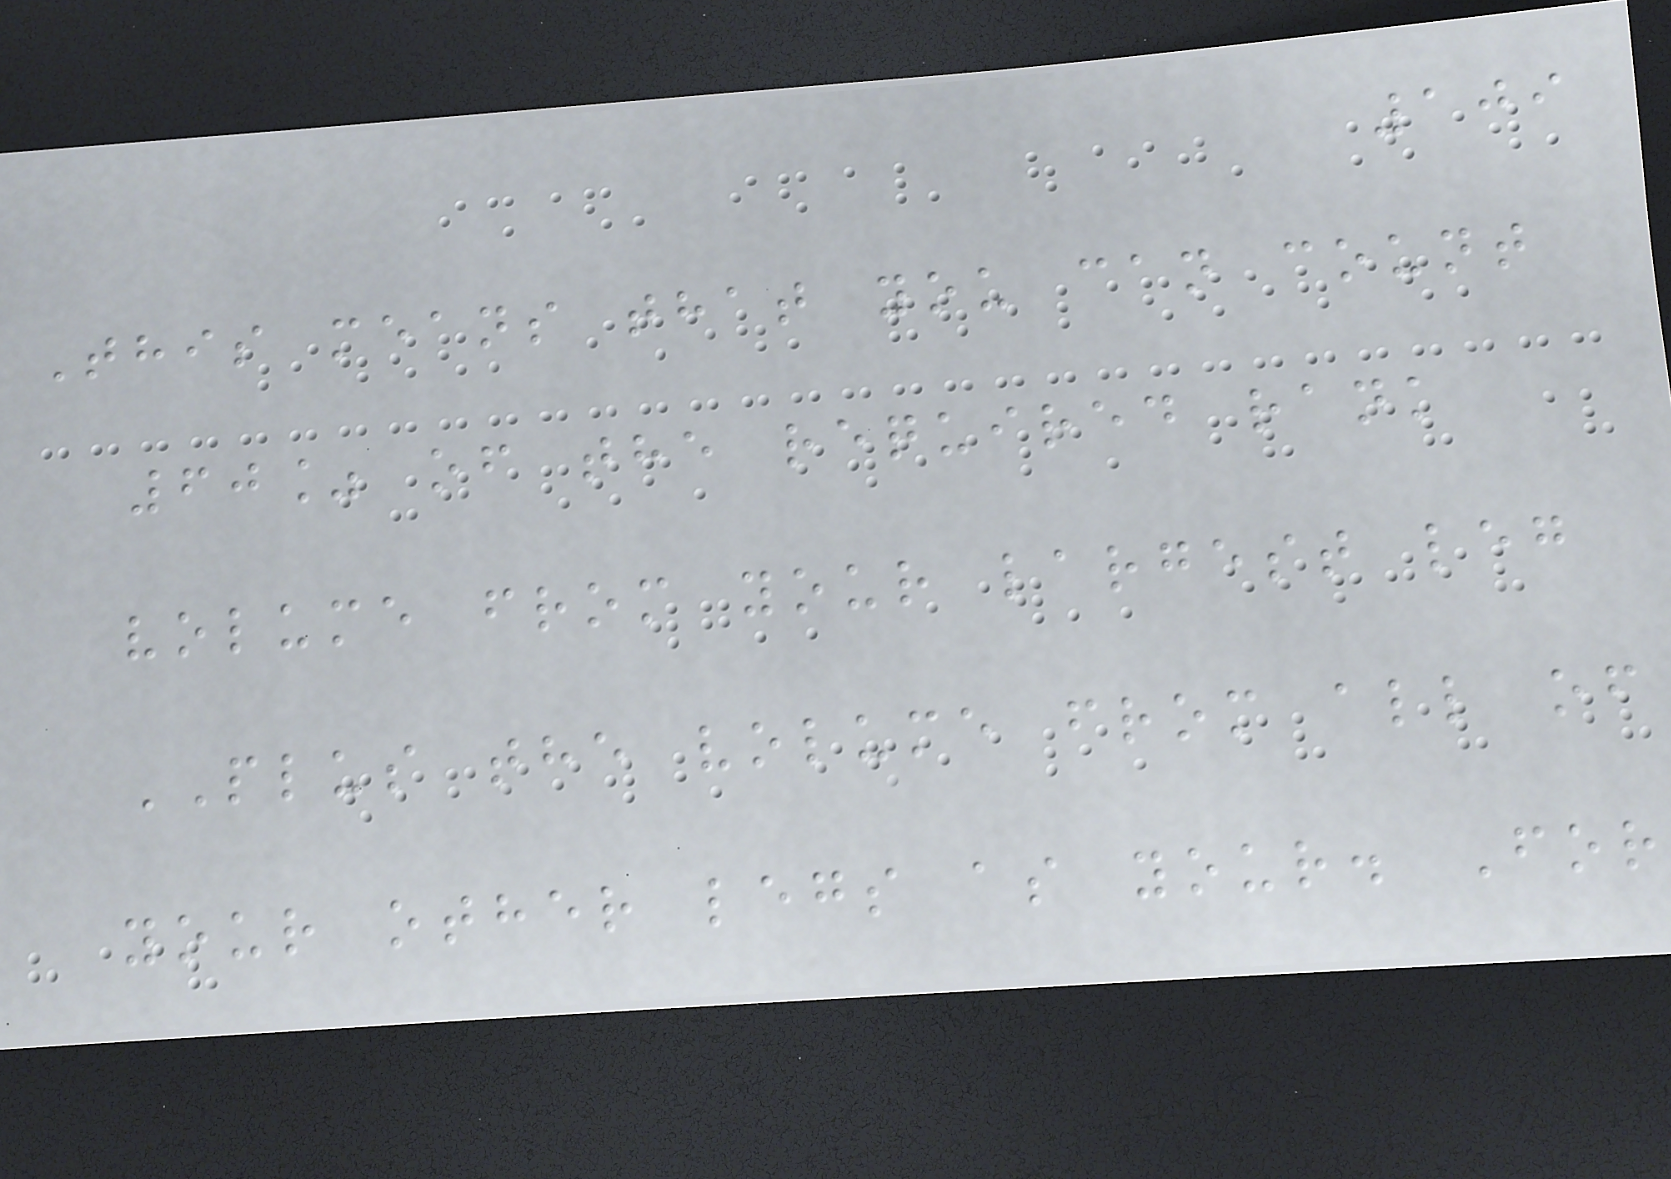109
This means that you can count
60% of the required rank
volume from your largest leg
PLUS the volume from all of
your other legs as your. For
